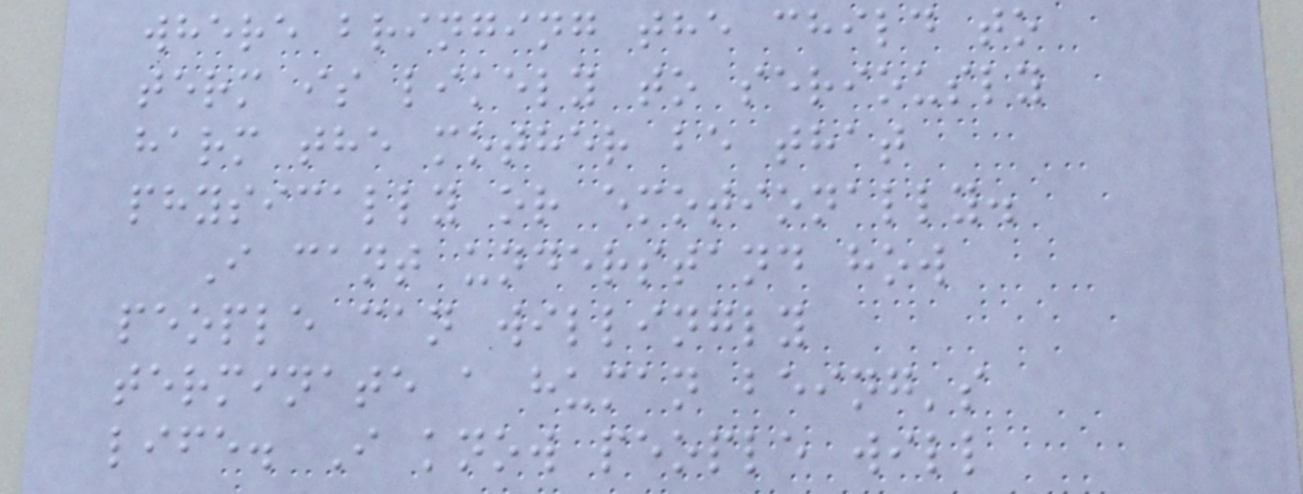where bringing the child to
term is likely to seriously
harm the mother be that
physically or emotionally.
I cant understand how
people can willingly
terminate a human being's
life. I know people will
